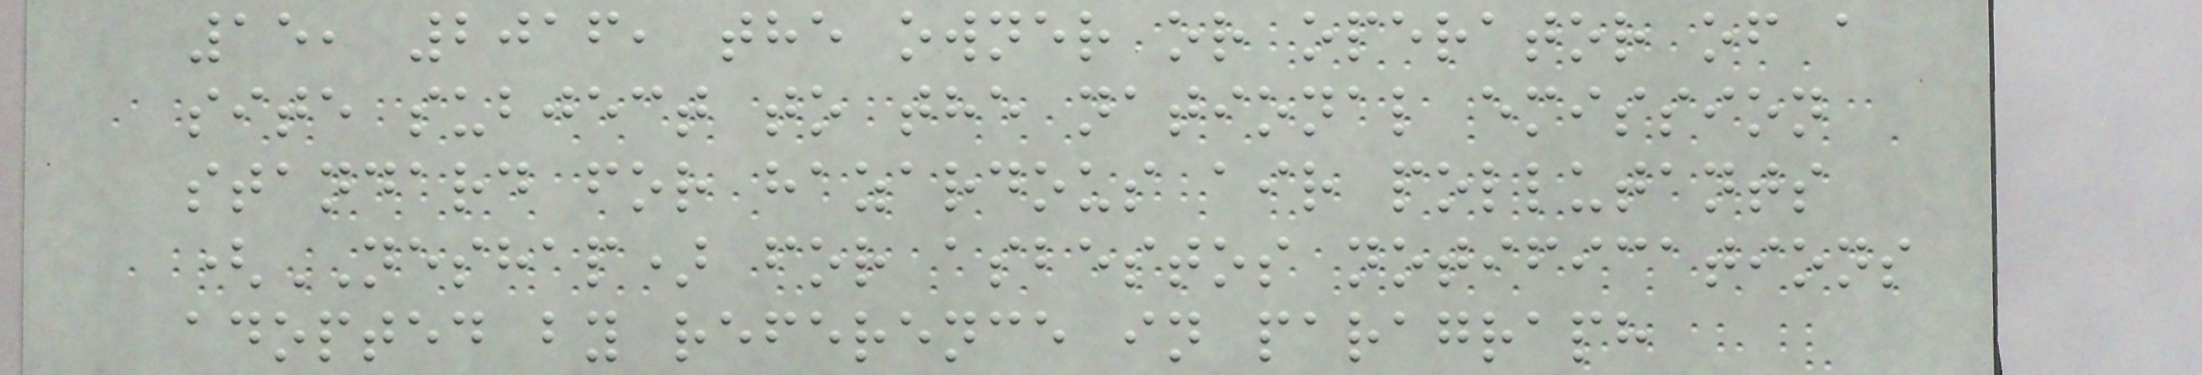15, 2016, the owner or operator of a
site subject to the national emission
standard for hazardous air pollutants
(NESHAP) for asbestos notifications
adopted by reference in paragraph
